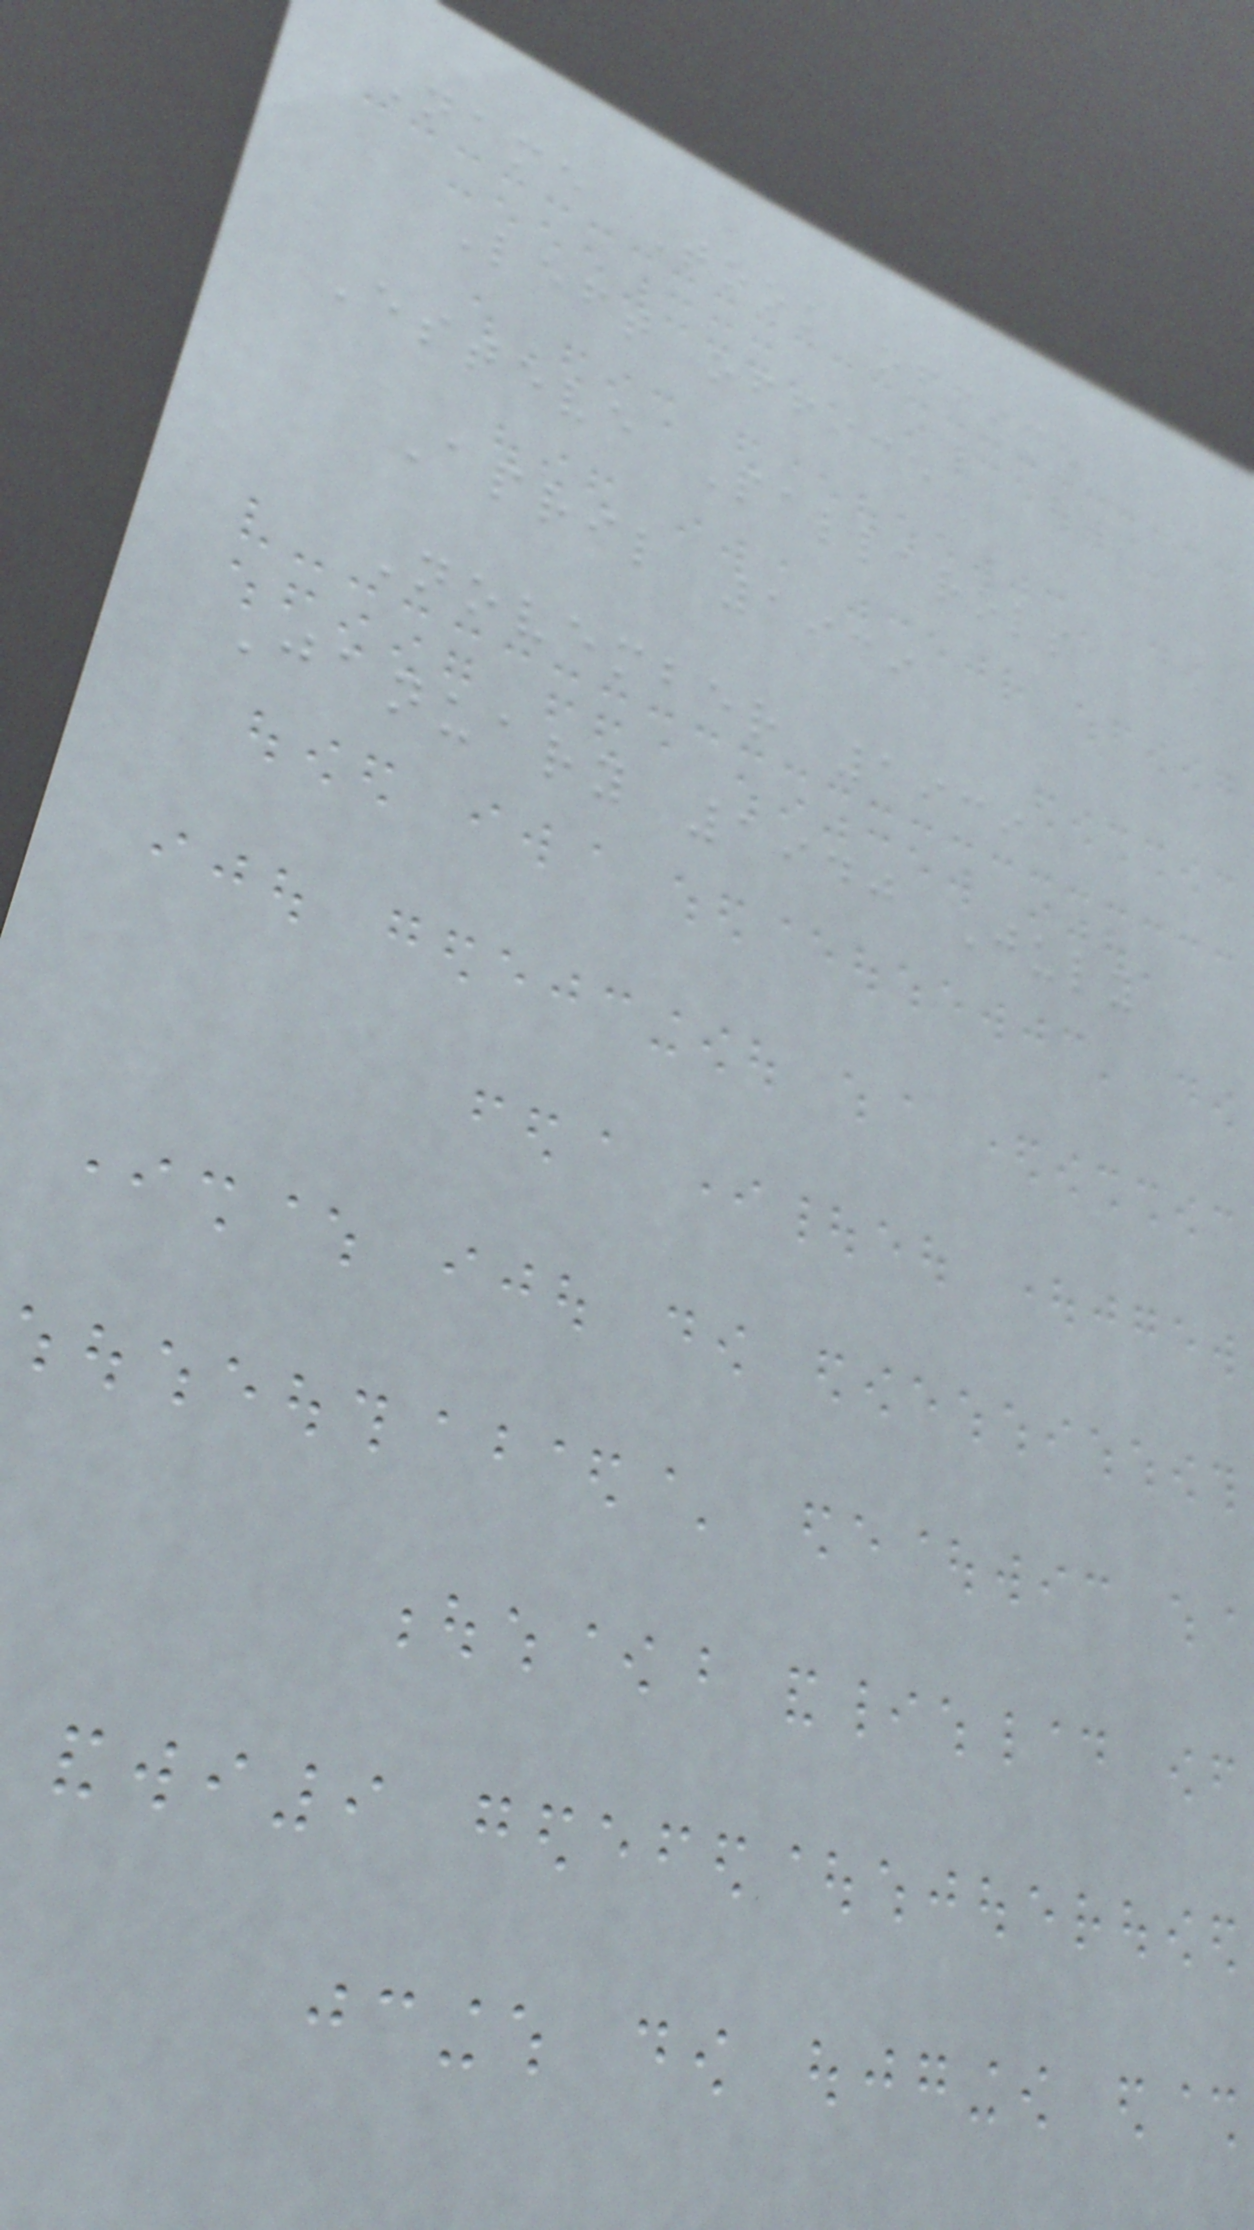Name Took office
Left office
Esteve Pallarols
April 1939
November 1939
January 1940 July
